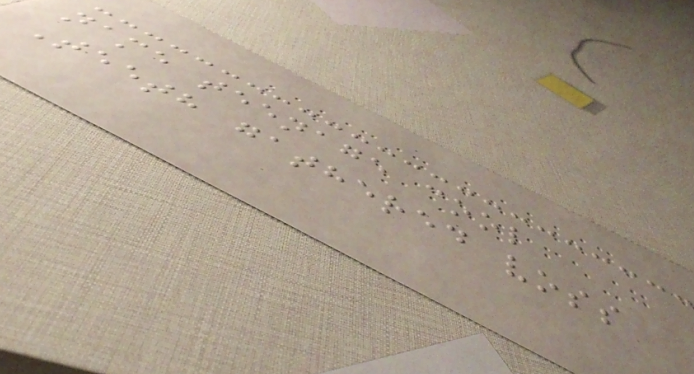name teenage cool
Teeth gathered voss
